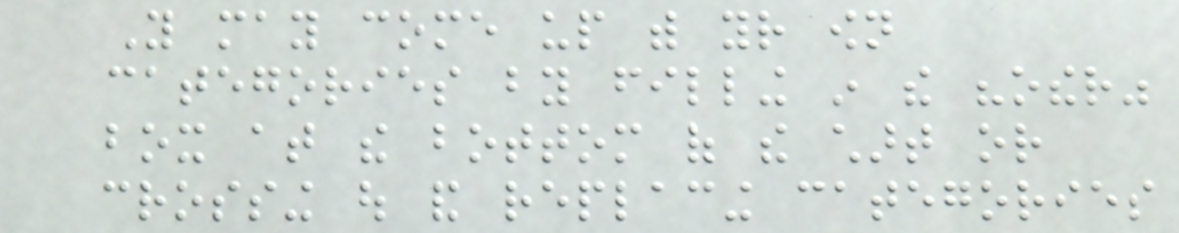You may come up with your own
categories by filling in the "other"
box at the bottom of the chart or
crossing out and replacing categories
